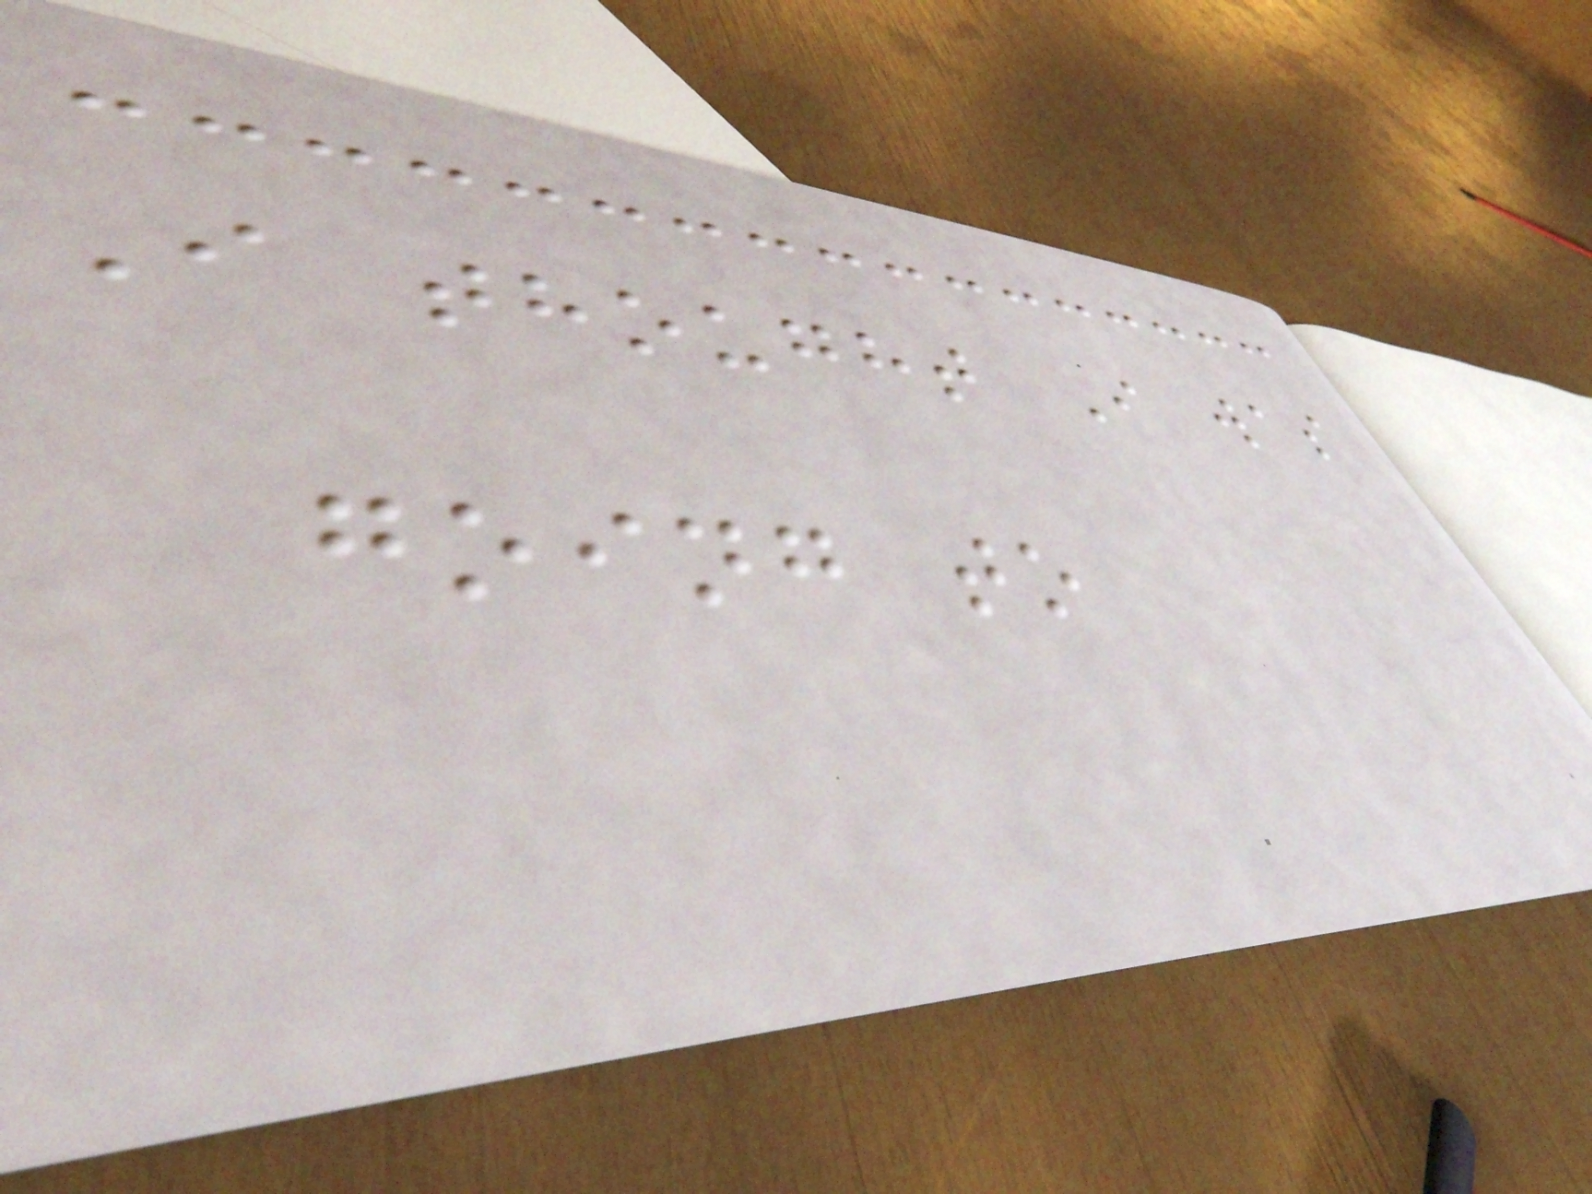I thought I was
going to
